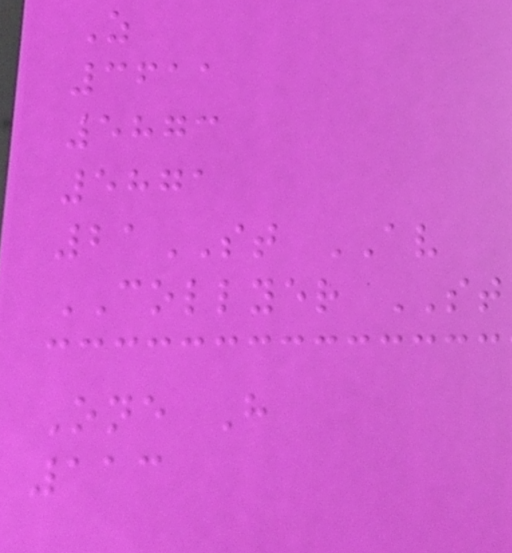Z
3611
5873
5871
21ST AV
COLLYER ST
One H
113
